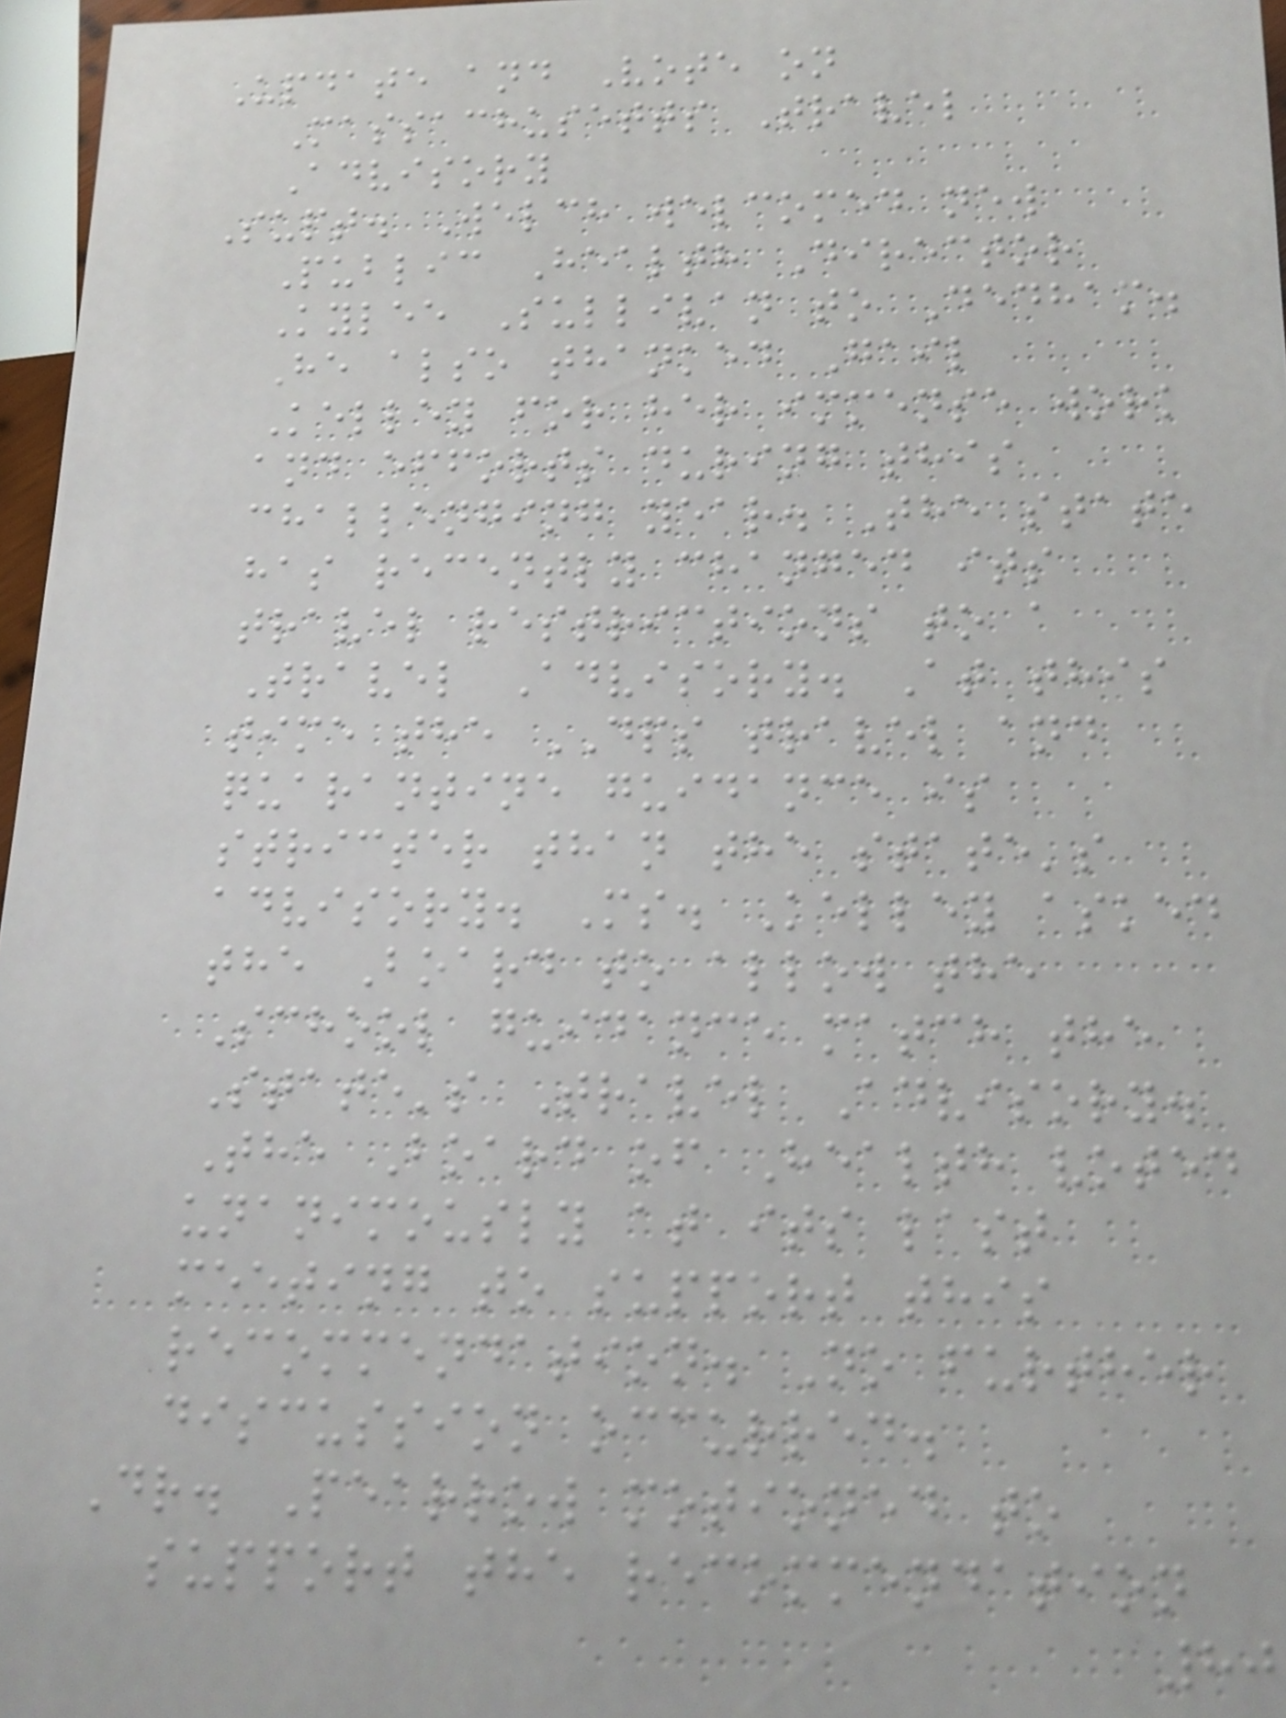Update and Vote on
Massachusetts Travel
Advisory
Supt. Welch welcomed new
Public Health Director
Kylee Sullivan to Dedham.
He also thanked Gail
Kelley for her immense work
and efforts during this
challenging year. The state
has recently changed its
travel restrictions to a
Travel Advisory. At this
time the DPS travel and
quarantine guidance is
stricter than the state's
advisory. Ms. Kelley asked
the Board to allow the
School guidance match the
State's Travel Advisory.
The Board of Health voted
unanimously at its last
meeting to support this
recommendation. No further
discussion occurred.
Dr. Pearrow motioned to
support the recommendation
80
